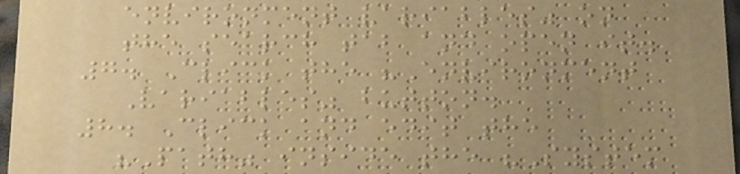environment variables" on
the search tab and open it.
7. Click the "Environment
Variables" button.
8. Click and edit the
"Path" inside the "System
